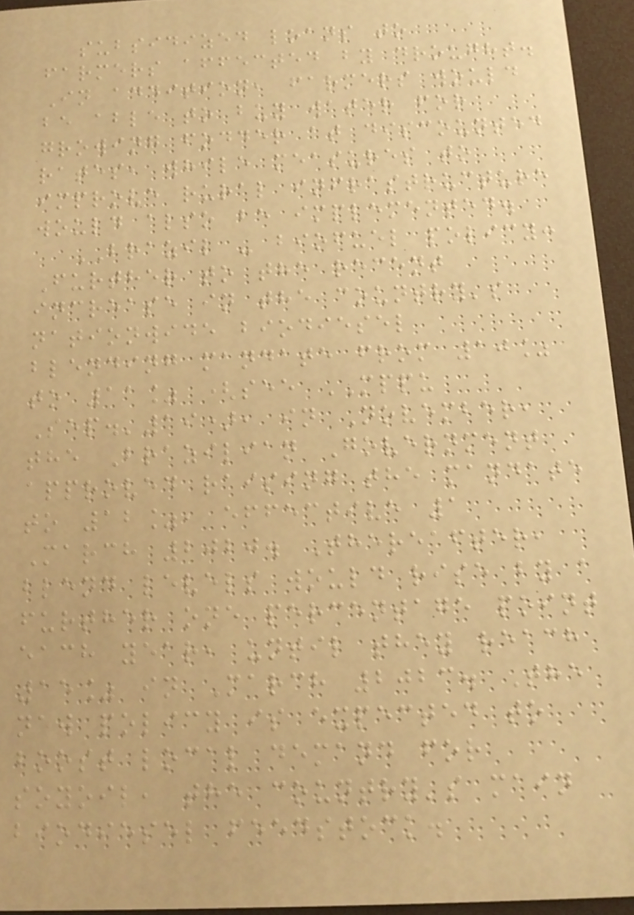subsidized loans to
farmers affected by drought.
In addition, farmers would
be able to buy water for
growing fodder at discounted
rates, while measures to
improve rural infrastructure
would also be implemented.
BRAZIL - biofuel policy:
Further to the recent
increase in the country's
nationwide biodiesel
blending mandate from 10%
to 11% (see MPPU
Sep.'19), in November,
the Brazilian Government
approved raising the mandate
to 12%, effective 1
March 2020. Thereafter,
blend levels would rise by a
further one percentage point
each year, until they reach
15% in March 2023. The
new policy is expected to
boost local demand for
soyoil, the country's main
biodiesel feedstock.
